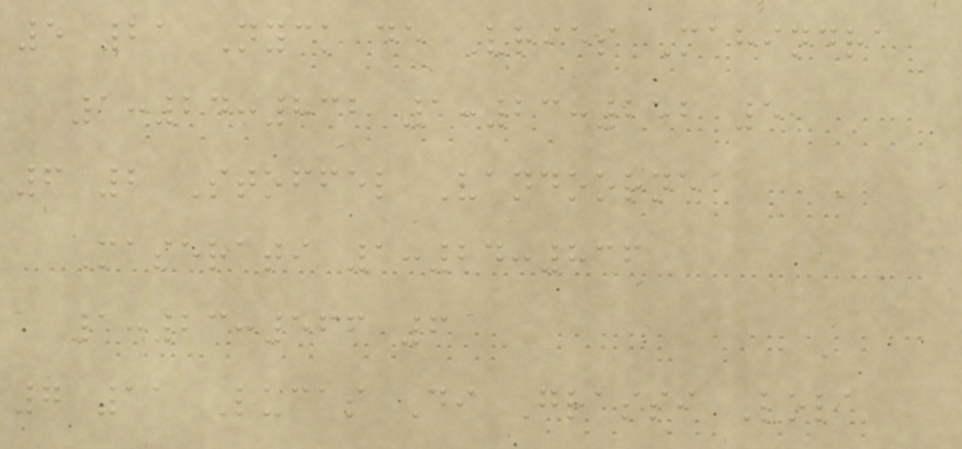5 21 Nyck de Vries Mahindra
1:24:832 1:23:252 5
6 2 Stoffel Vandoorne
Maserati 1:24:836
1:23:566 6
7 11 Lucas Di Grassi Lola
